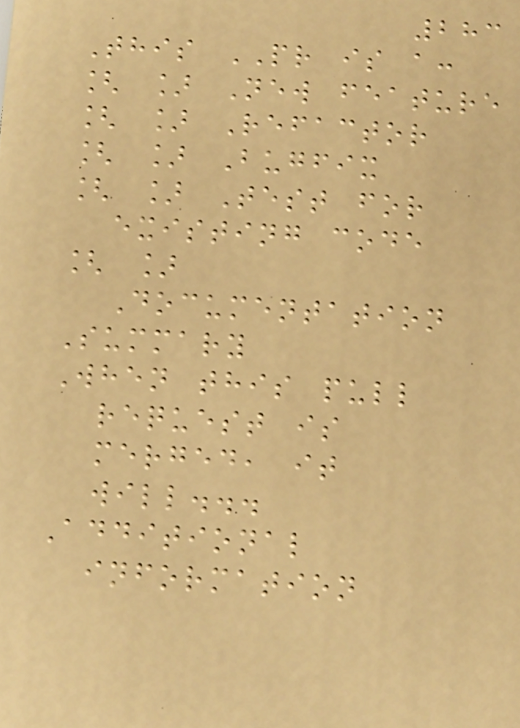283
This PR is a:
[ ] New feature
[ ] Refactor
[ ] Bugfix
[ ] Test for
existing code
[ ]
Documentation
Summary
When this pull
request is
merged, it
will...
Additional
information
